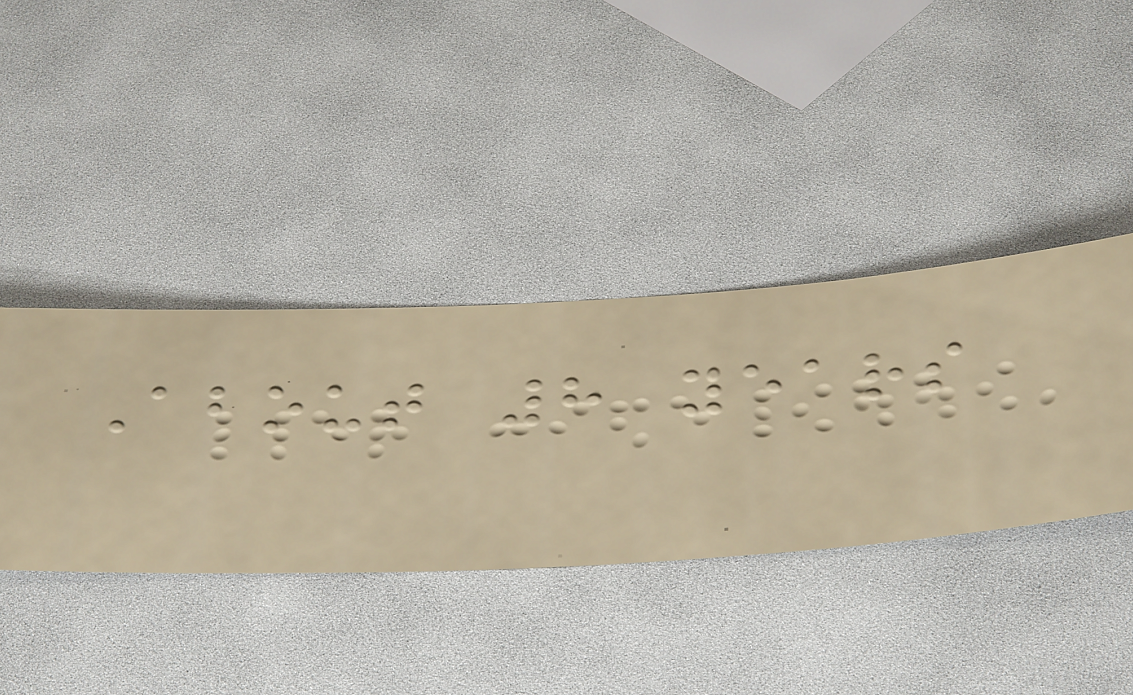About 8 years
